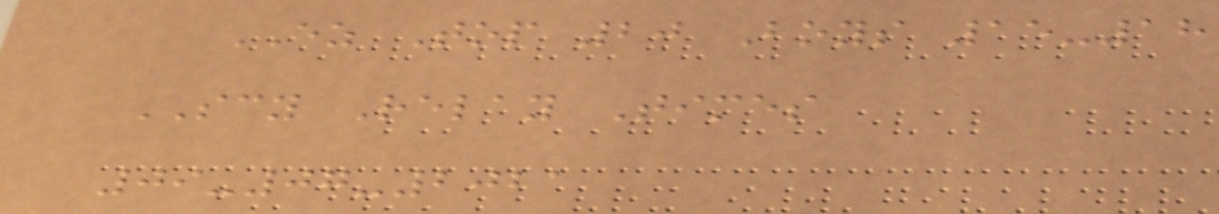EZ Top 20 Boys 15-18
SCY Relay Times
09-07-2021
